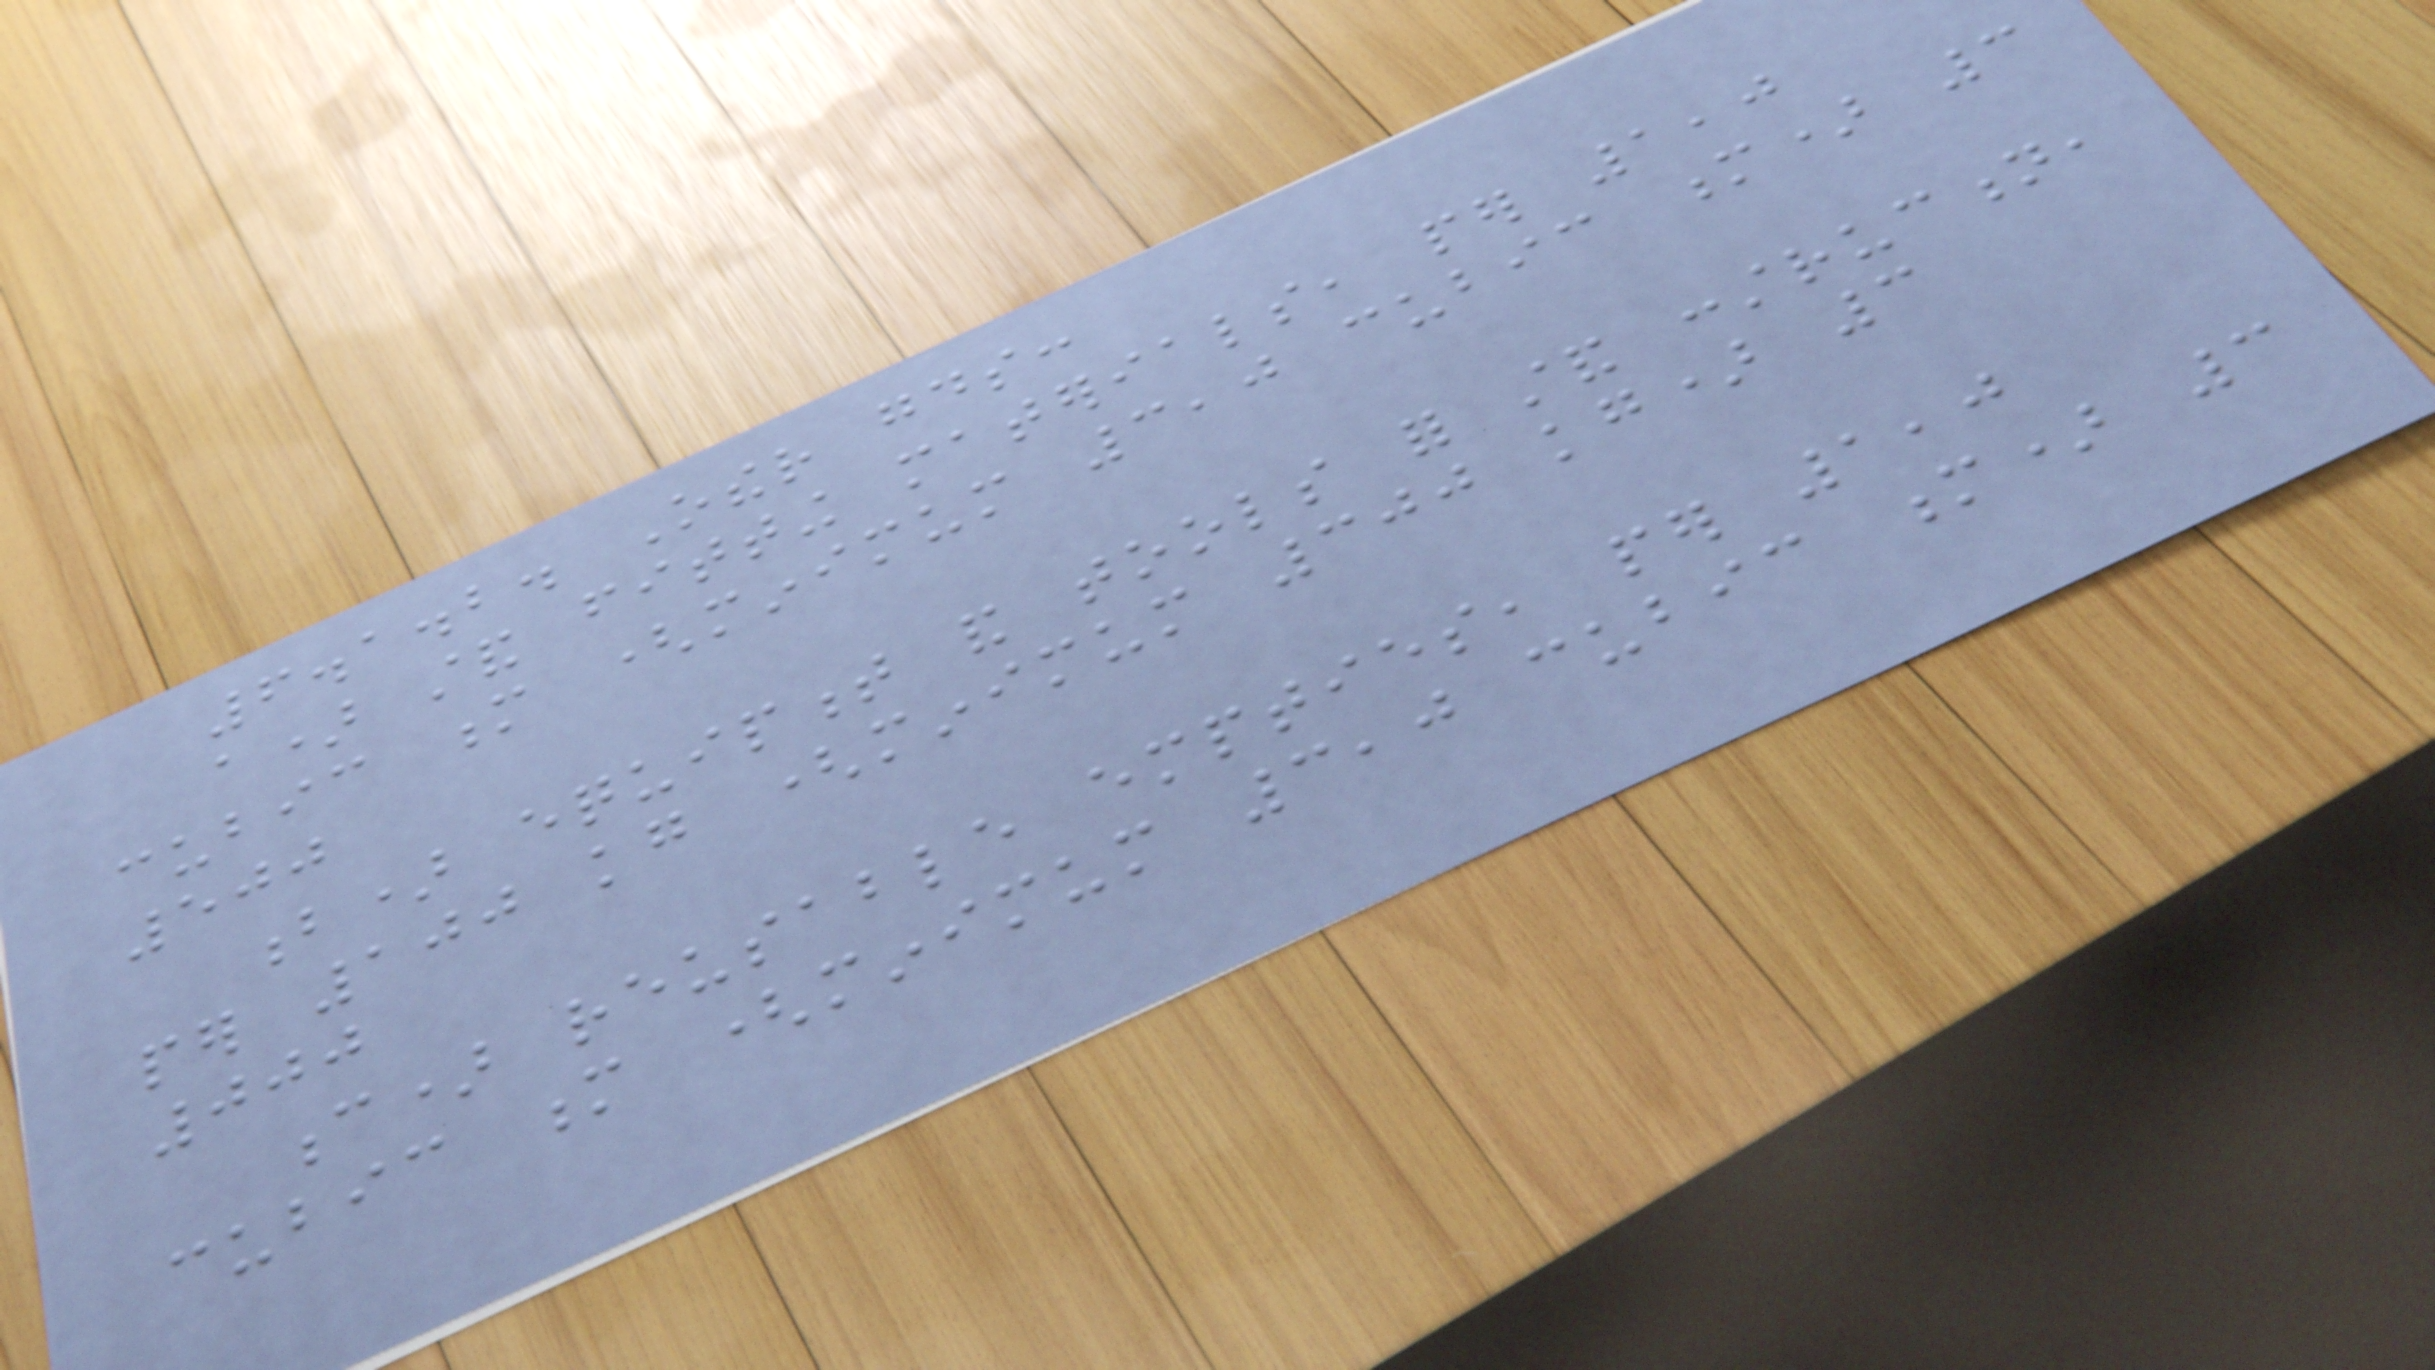6.1.2. Other goods:
a) stand fitting materials, per 1,0
cubic m (minimum 3,0 cubic m) 3
500
b) equipment and tools for stand construction,
per 100 kg (minimum 300 kg) 3
000
c) reusable empties, per 1,0
cubic m (minimum 3,0 cubic m) 3
